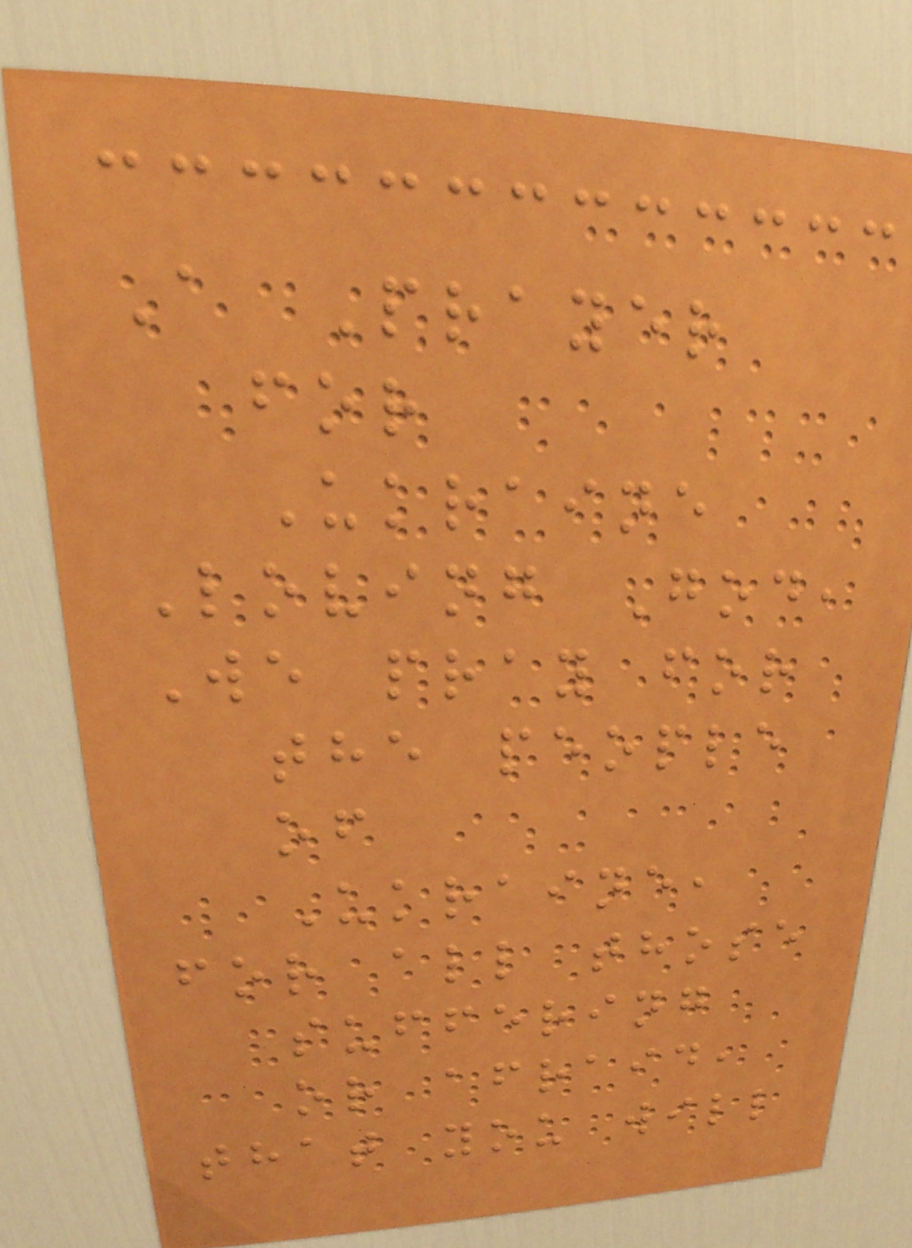A Prayer
for
Ukraine
Loving God,
We pray for
the people
of
Ukraine,
for all those
suffering
or afraid,
that you will
